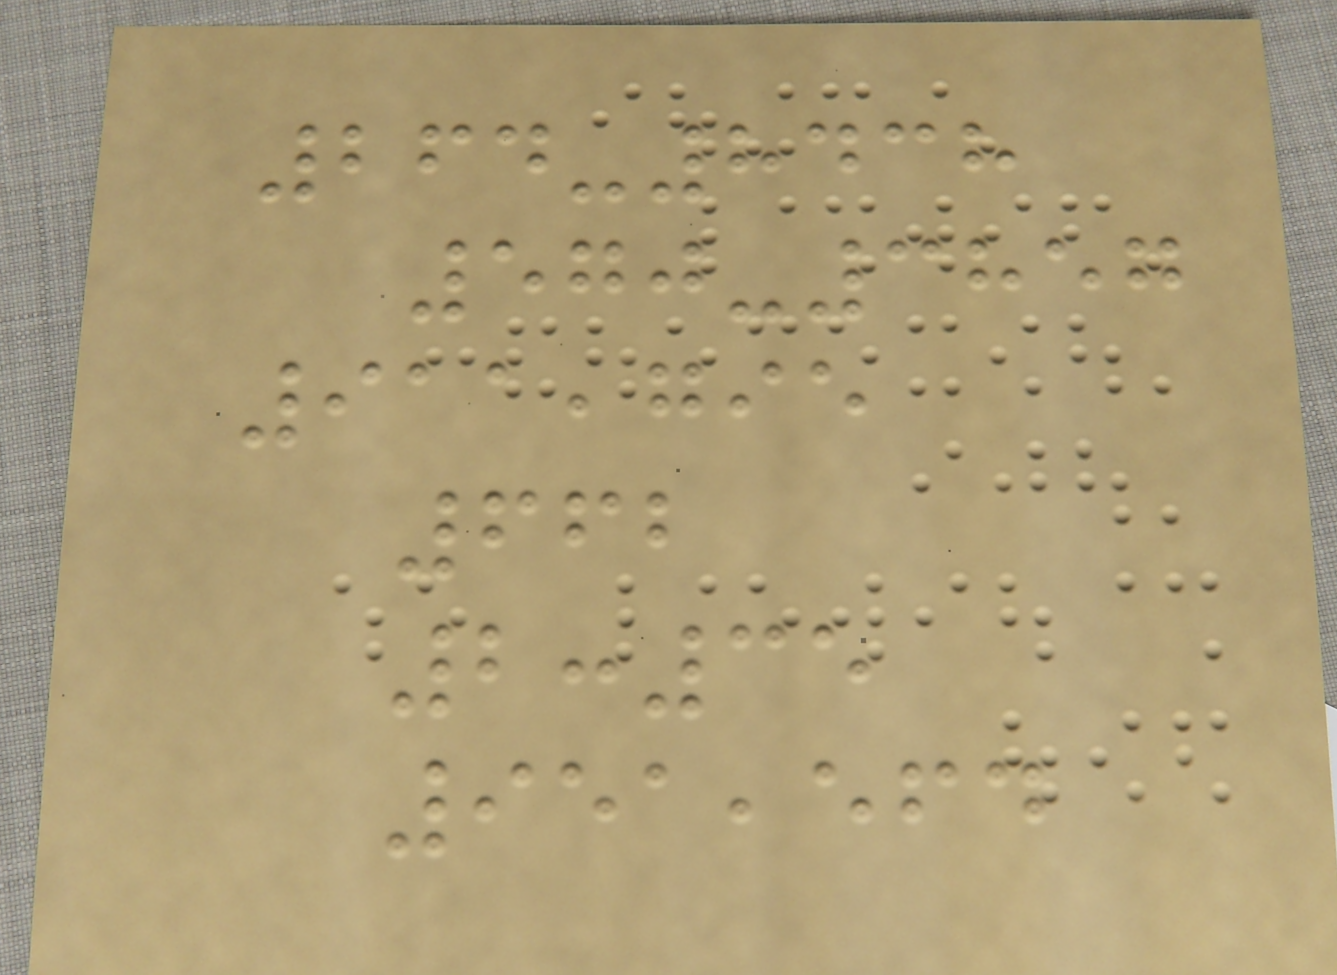264-8438
570-3857
911,795
662
2:35
951,564
